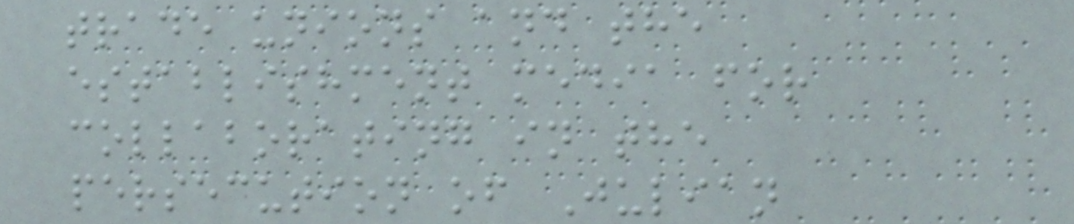trade unions and the
establishment media for
collaborating in the
persecution of Julian
